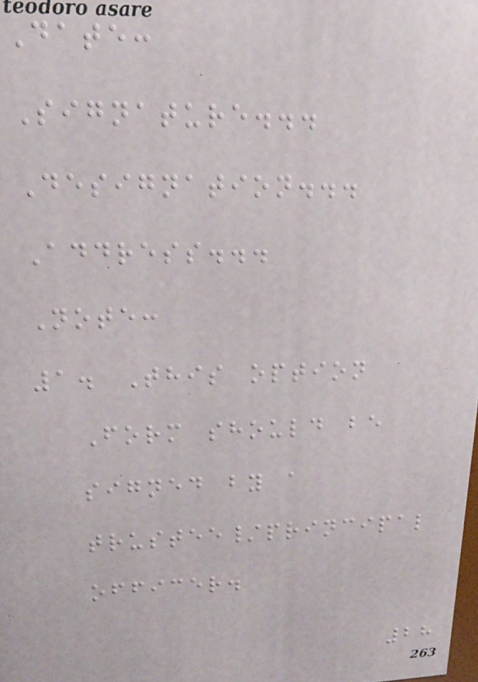Date:
Signature...
Designation...
Address...
Note:
1. This option
Form should be
signed by a
trustee/principal
officer.
28
